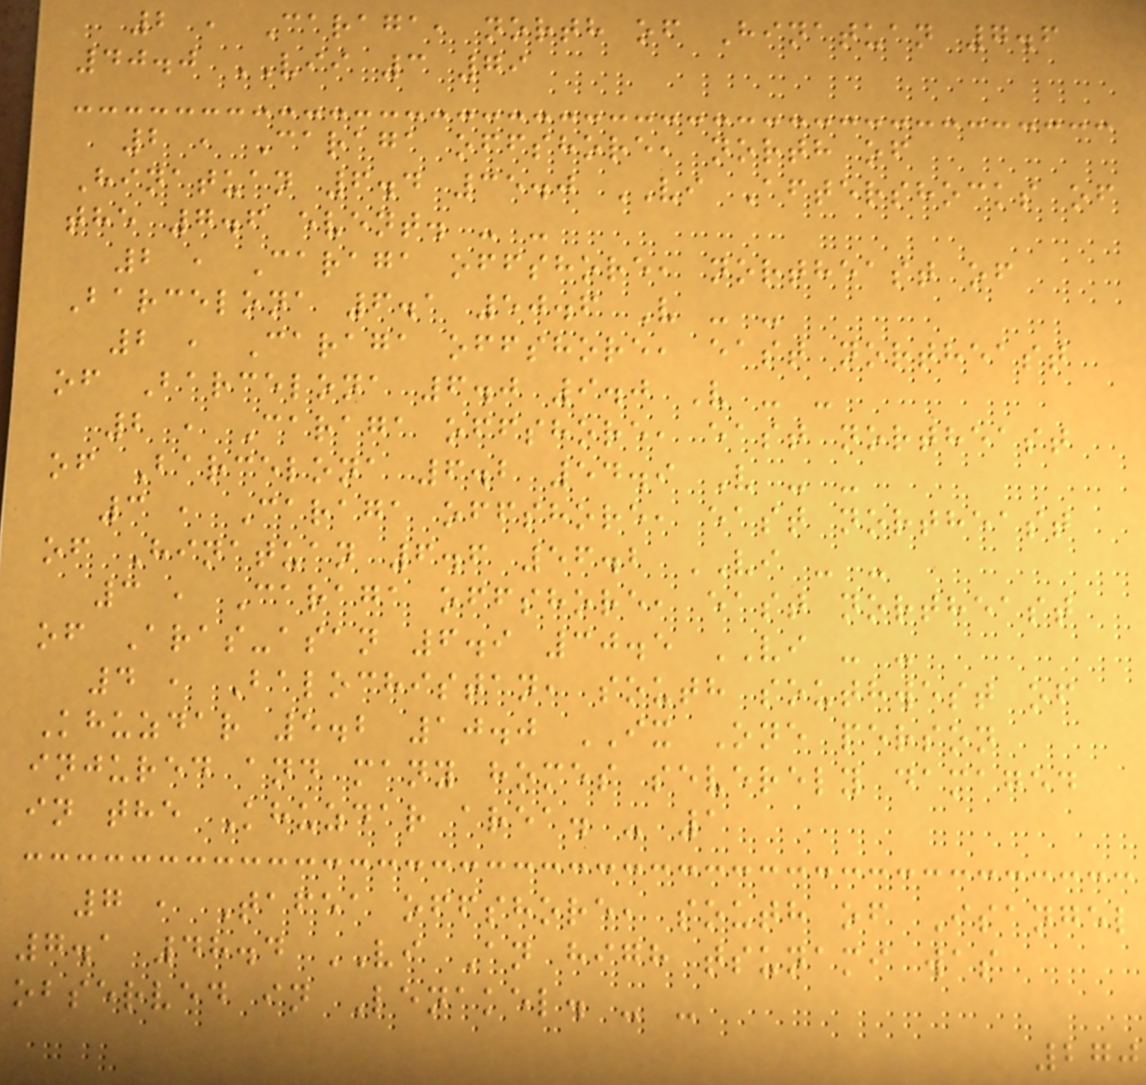2 , Caraga, north of Hinatuan 7.6
40.0 VII 3 79
2 , Caraga offshore, north of
Hinatuan 6.4 35.0 VI Aftershocks of
the 7.6 event. - -
2 , Caraga offshore, northeast of
Barcelona 6.1 50.6 V - -
2 , Caraga offshore, east northeast
of Barcelona 6.0 9.0 V - -
2 , Caraga offshore, east northeast
of Barcelona 6.2 54.9 V - -
3 , Caraga offshore, east northeast
of Hinatuan 6.6 56.2 VI - -
3 , Caraga offshore, east northeast
of Aras-asan 6.9 30.5 VI - -
4 , Balochistan, south southwest of
Khuzdar 5.2 10.0 IX One person
injured and many homes severely damaged
in the Khuzdar area. - 1
7 , Tafea offshore, south of Isangel
7.1 48.4 VI An high tsunami was
observed in Lenakel. - -
270
